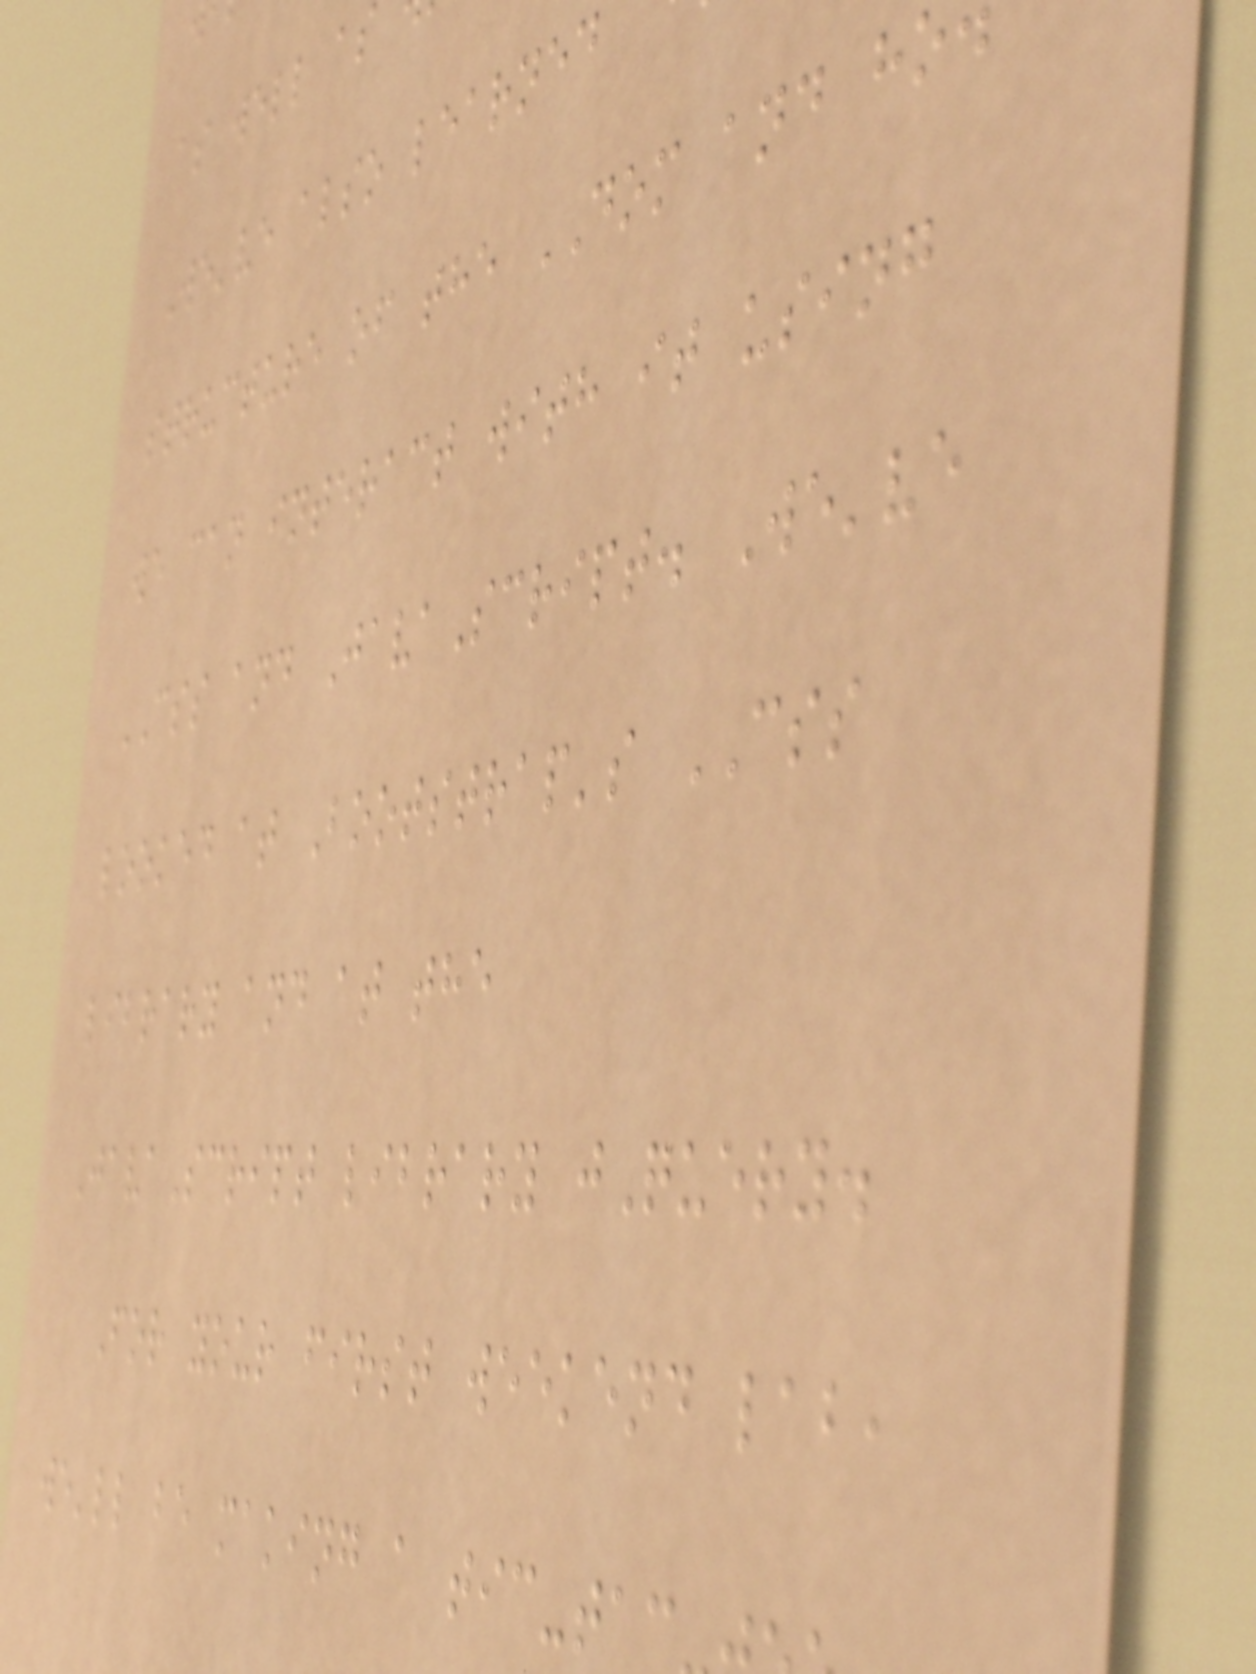as well as
We've also learned
structure of the DOM and ho
we can interact with it using
CSS and JavaScript. We've
looked at Bootstrap's CSS
library and at the
JavaScript library jQuery.
For your first weekend lab,
we'll be making a tic-tac
